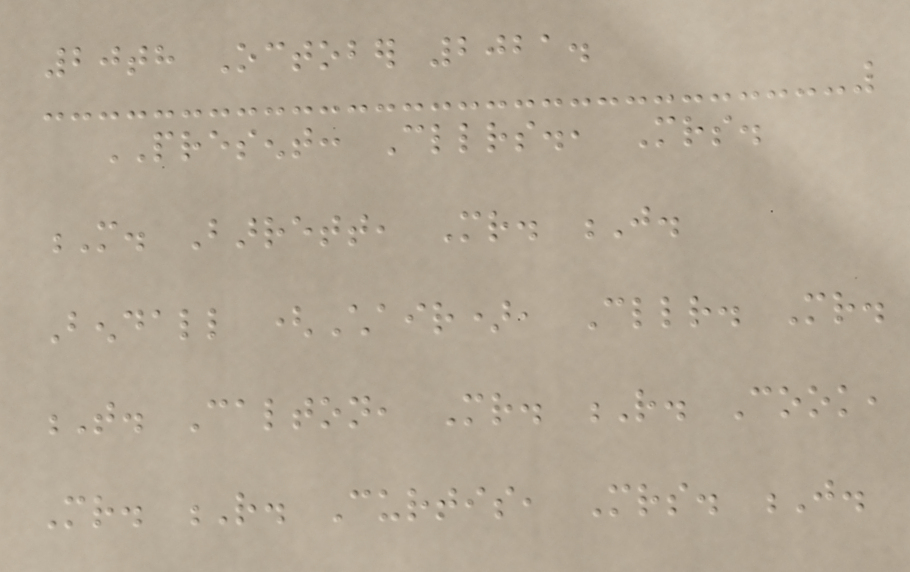20th October 2021.
PRESENT: Cllrs., Mrs.
M. Barrett, Mr. J.
Bendall (Chair), Cllr. Mr.
T. Calton, Mr. R. Cook,
Mr. R. Curtis, Mrs. J.
